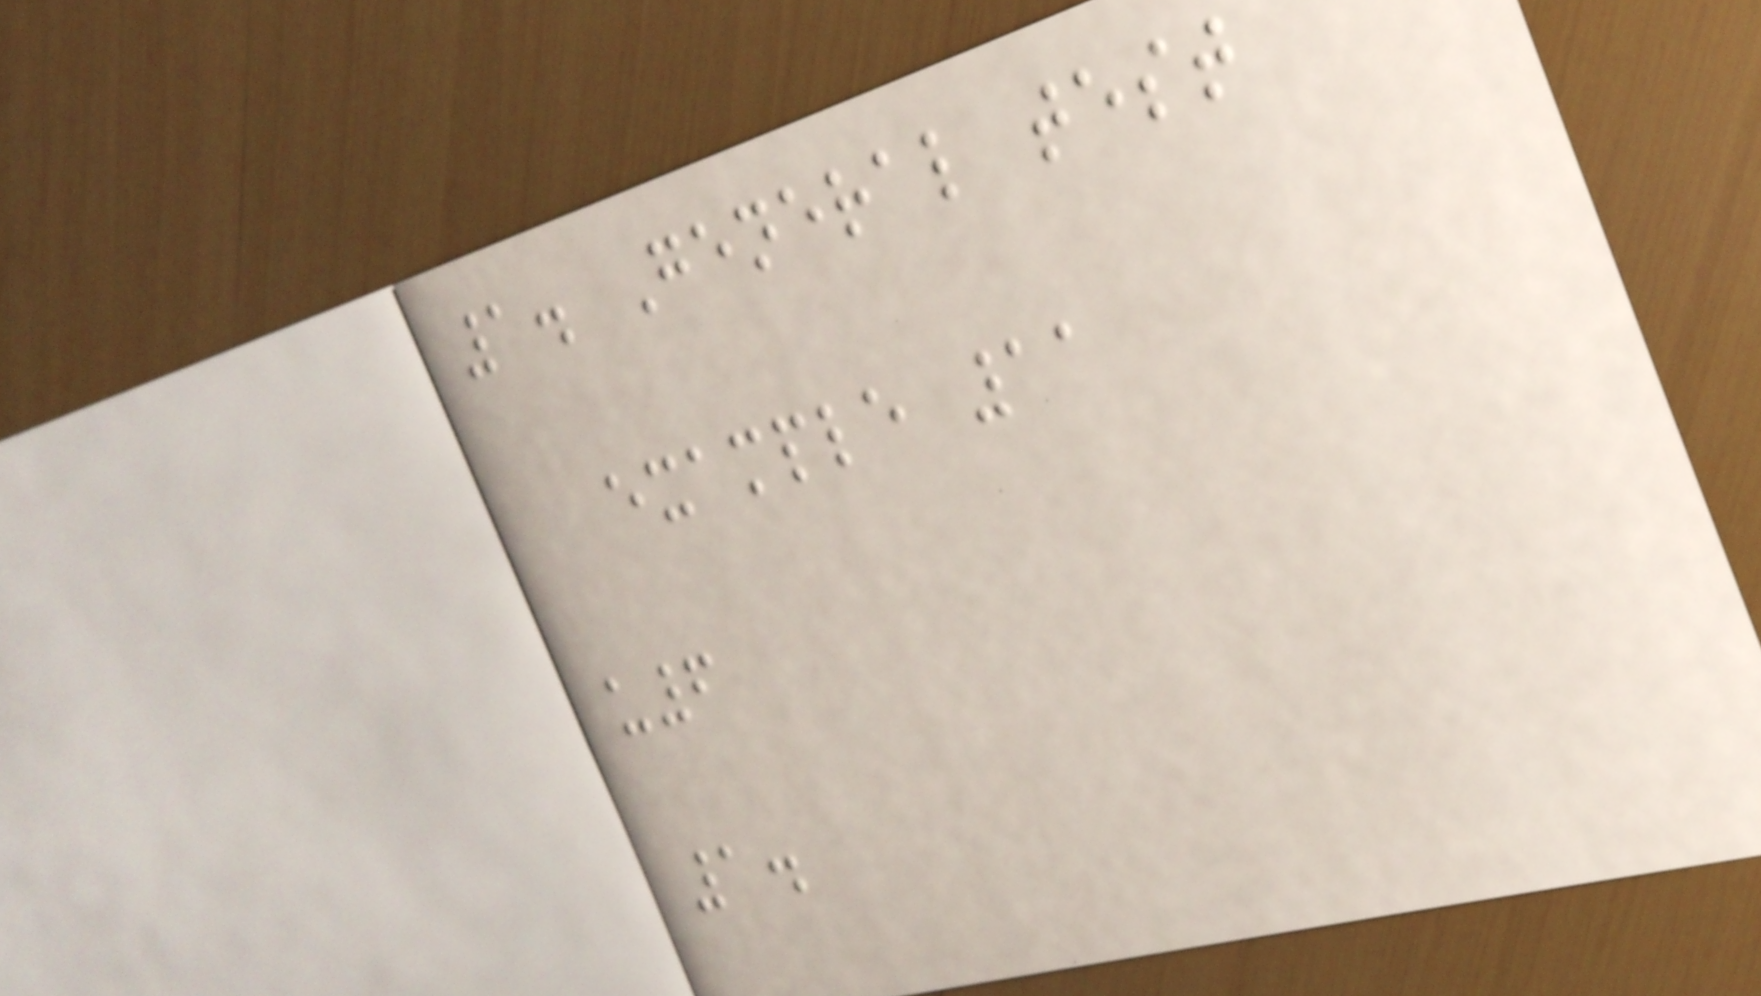1. General test
example 11
u6
1.
